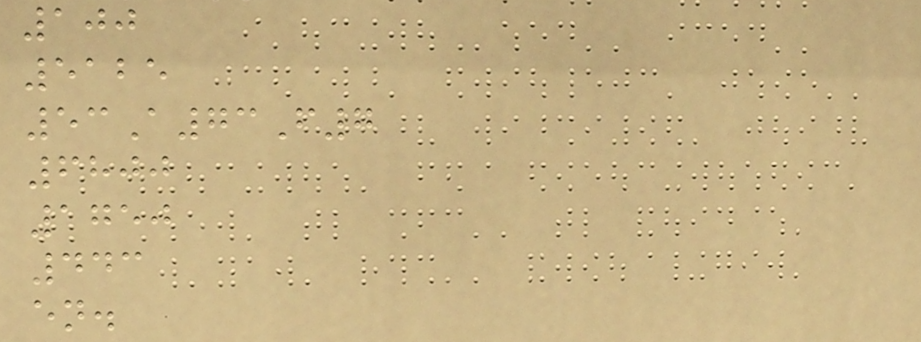100
5125
53A73F7
6800
1750
443
en.
